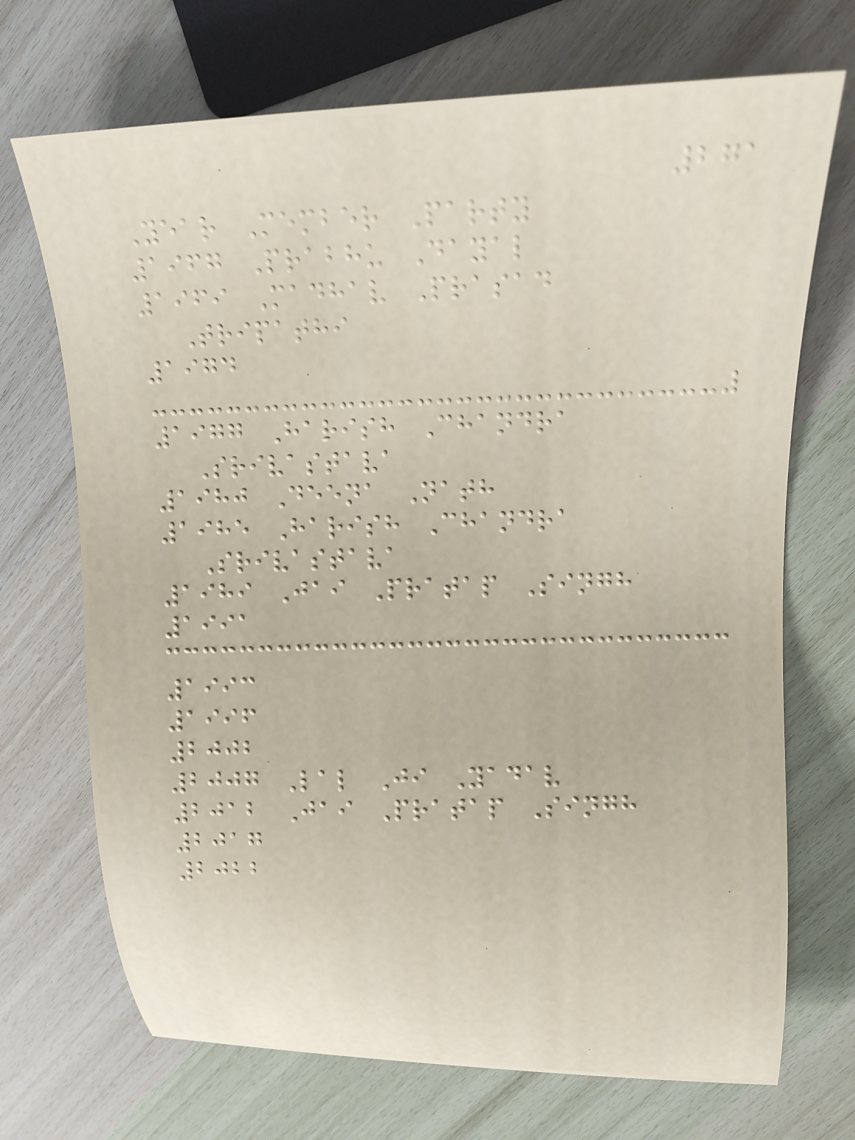271
Year Member Party
1967 Prabhu Dayal
1969 Madhav Prasad
Tripathi
1974
1977 Harish Chandra
Srivastava
1980 Deena Nath
1985 Harish Chandra
Srivastava
1989 Jai Pratap Singh
1991
1993
1996
2002
2007 Lal Ji Yadav
2012 Jai Pratap Singh
2017
2022
